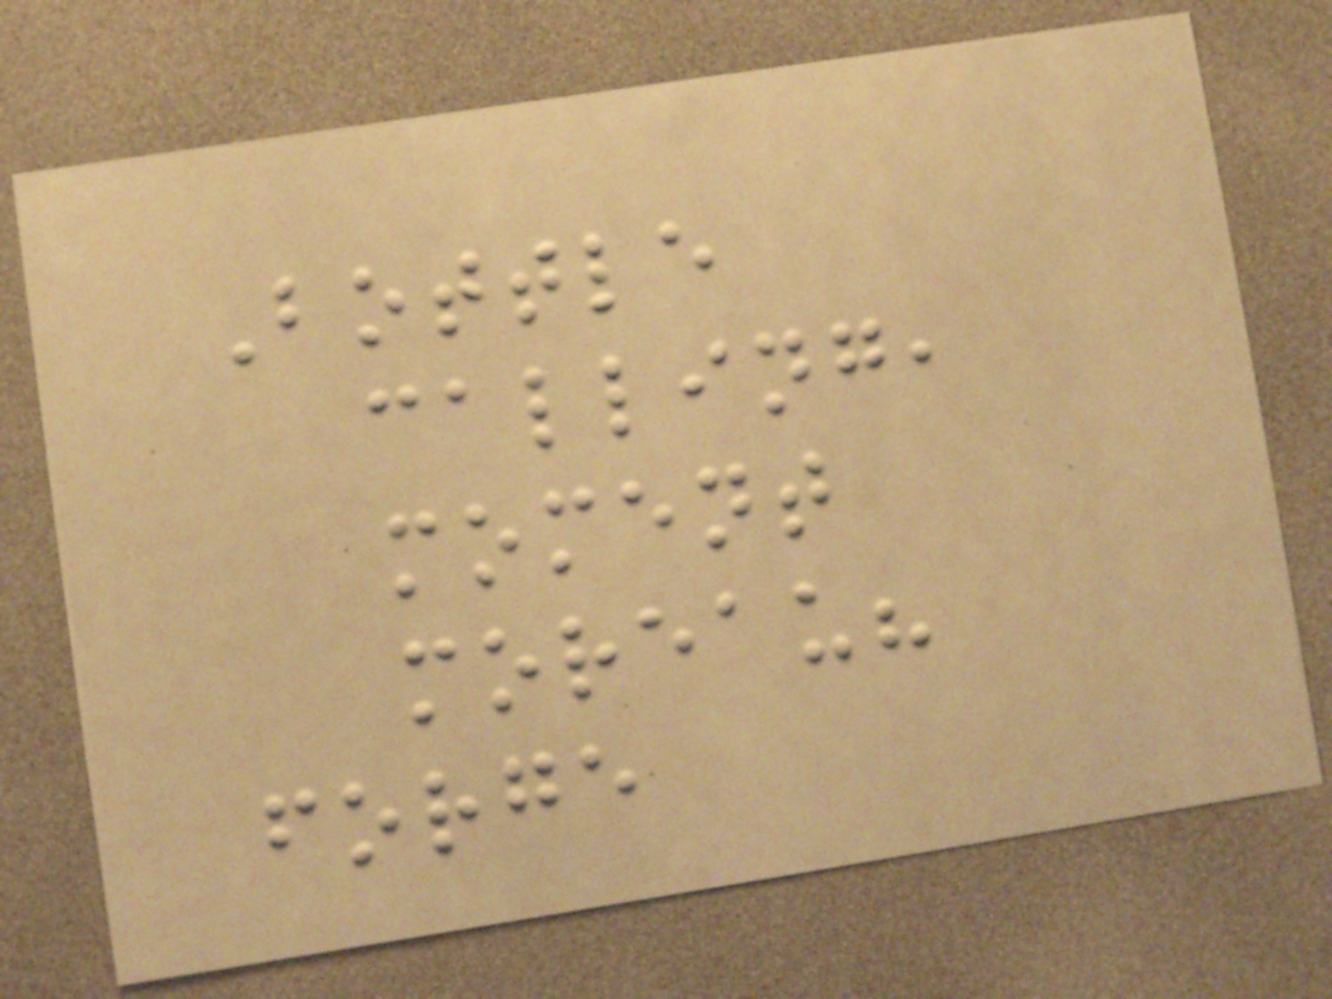Bottle
calling,
moment
moreau?
forge
